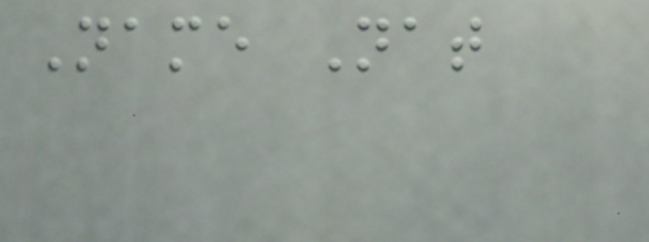Name Nat
